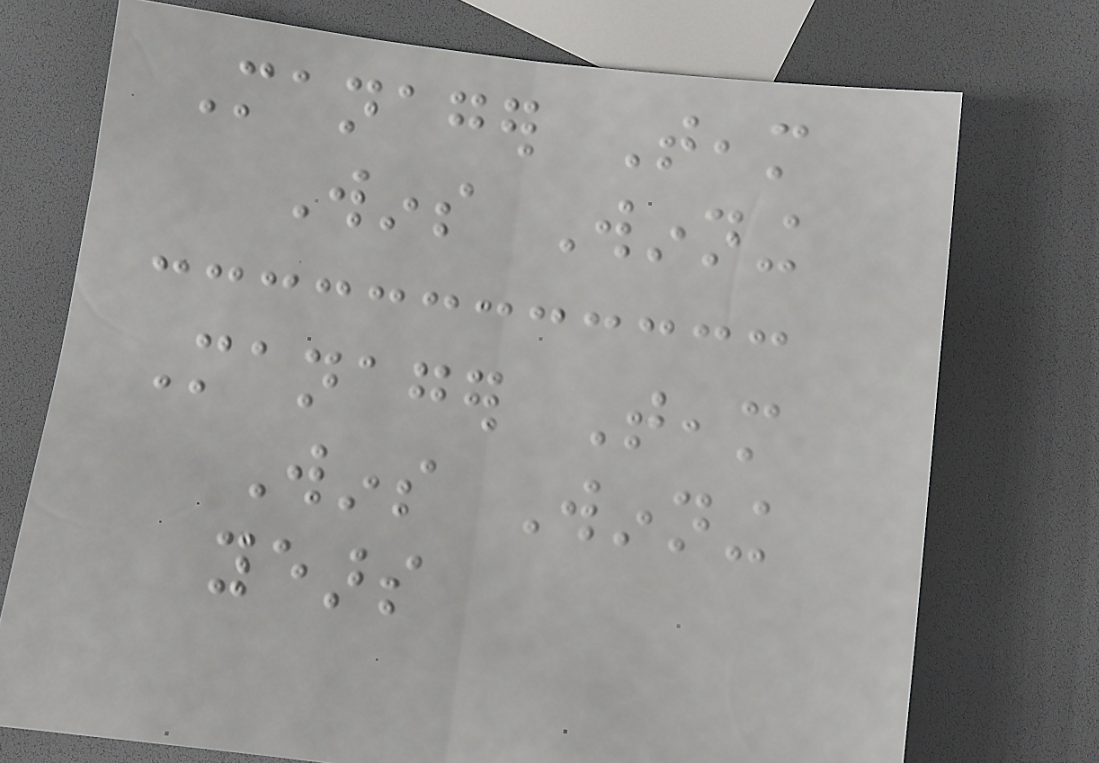Manager Team
Wins Winning
Manager Team
Wins Winning
years
